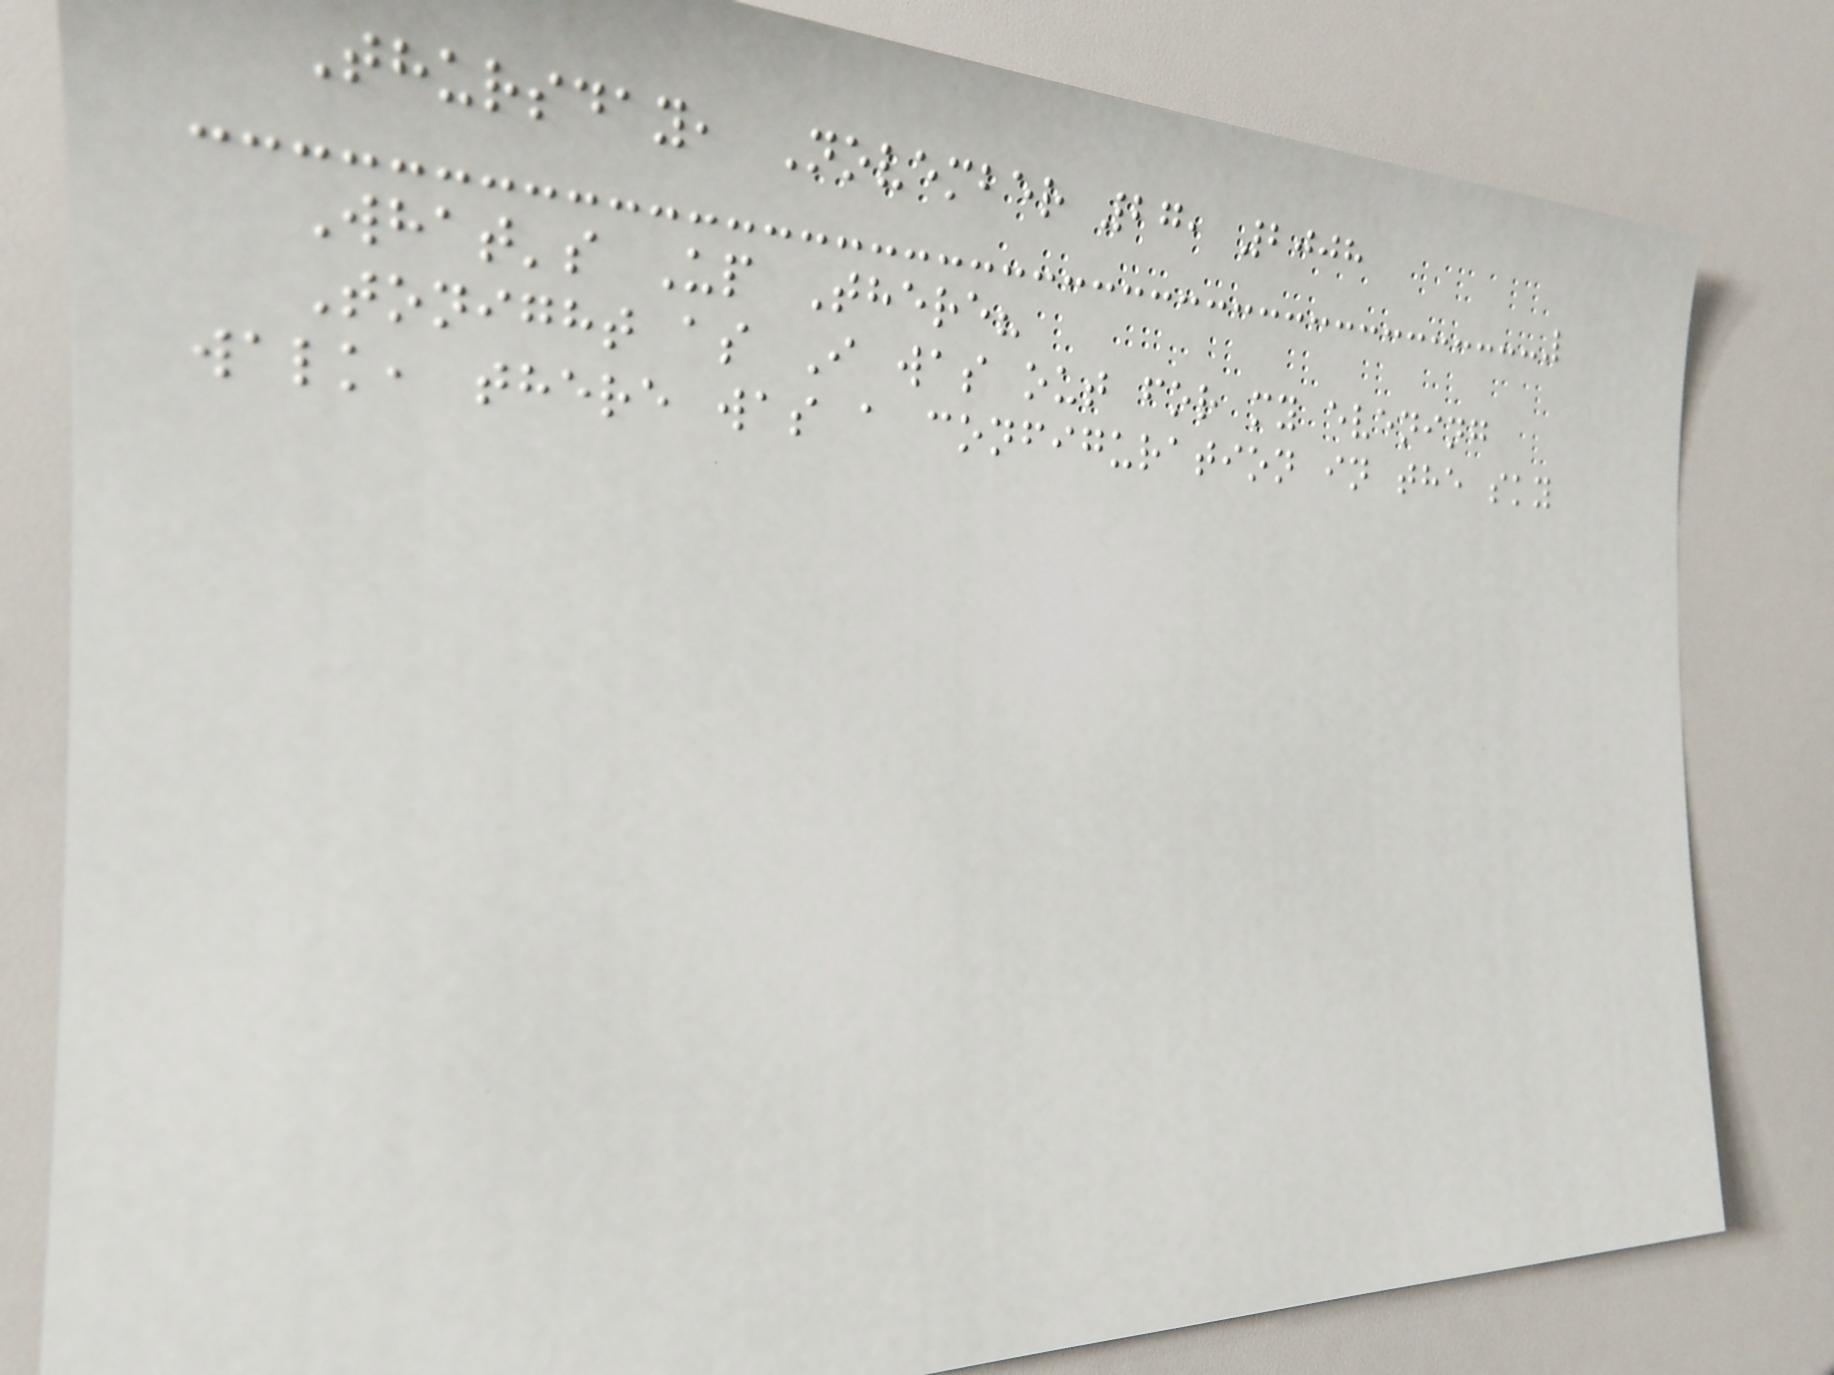Thursday, November 27, 2008
What's Up There?
Tonight as I was out for my evening
walk, there was a configuration in the sky
